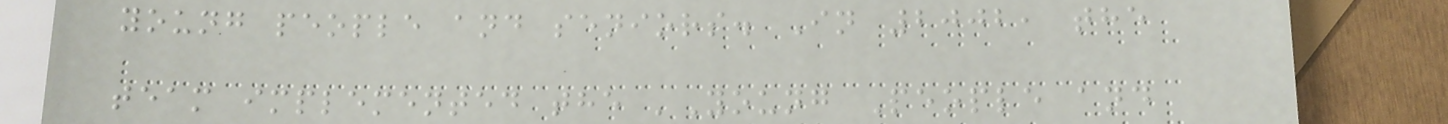young people and seniors. In 2002, the
team implemented the 'Young People and
